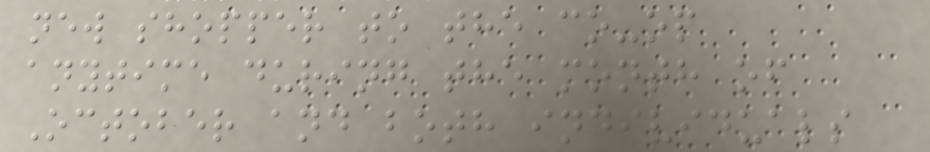new shopper to the co-op
anytime during the month of
October and both individuals
